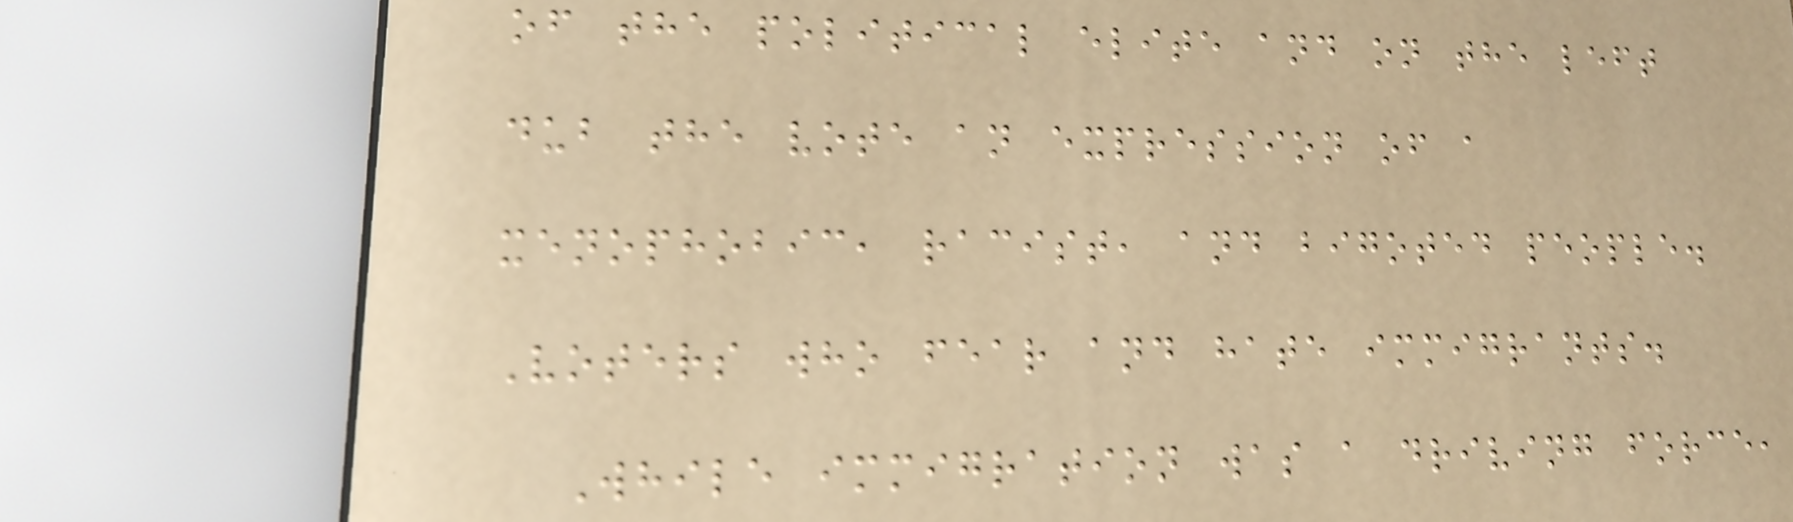of the political elite and on the left
dub the vote an expression of a
xenophobic, racist, and bigoted people.
Voters who fear and hate immigrants.
While immigration was a driving force,
